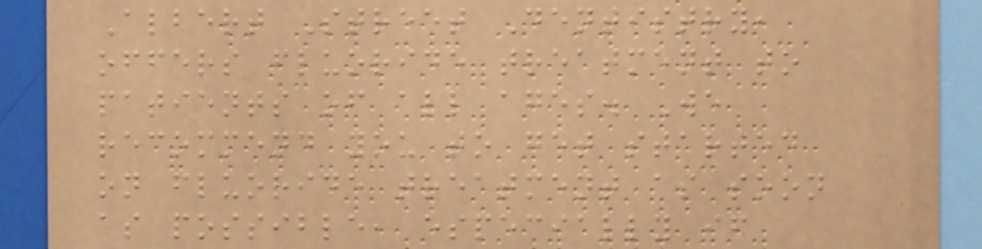Albert Street Dentistry,
offers fluoride treatment to
patients of all ages. We
recommend you to get started
on fluoride treatment as soon
as possible, especially if
